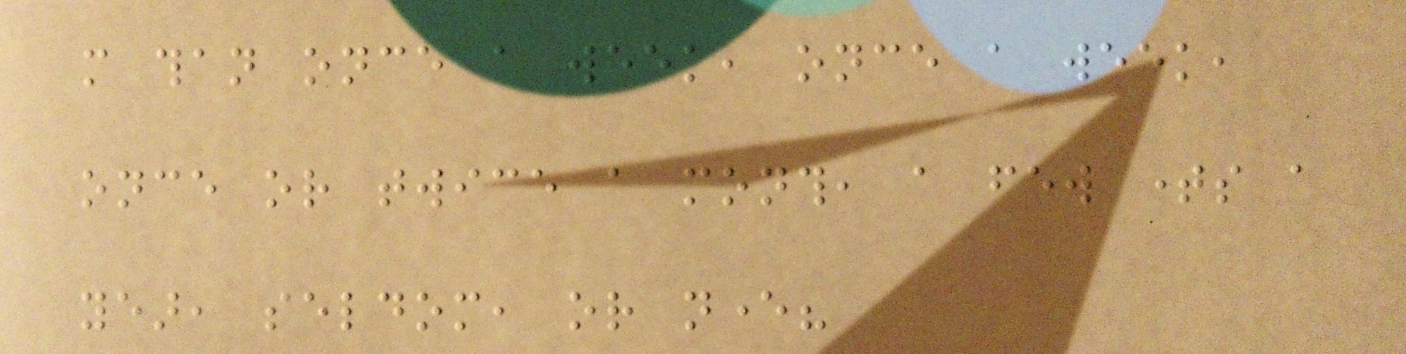more than once a week, once a week,
once or twice a month, a few times a
year, seldom, or never?
